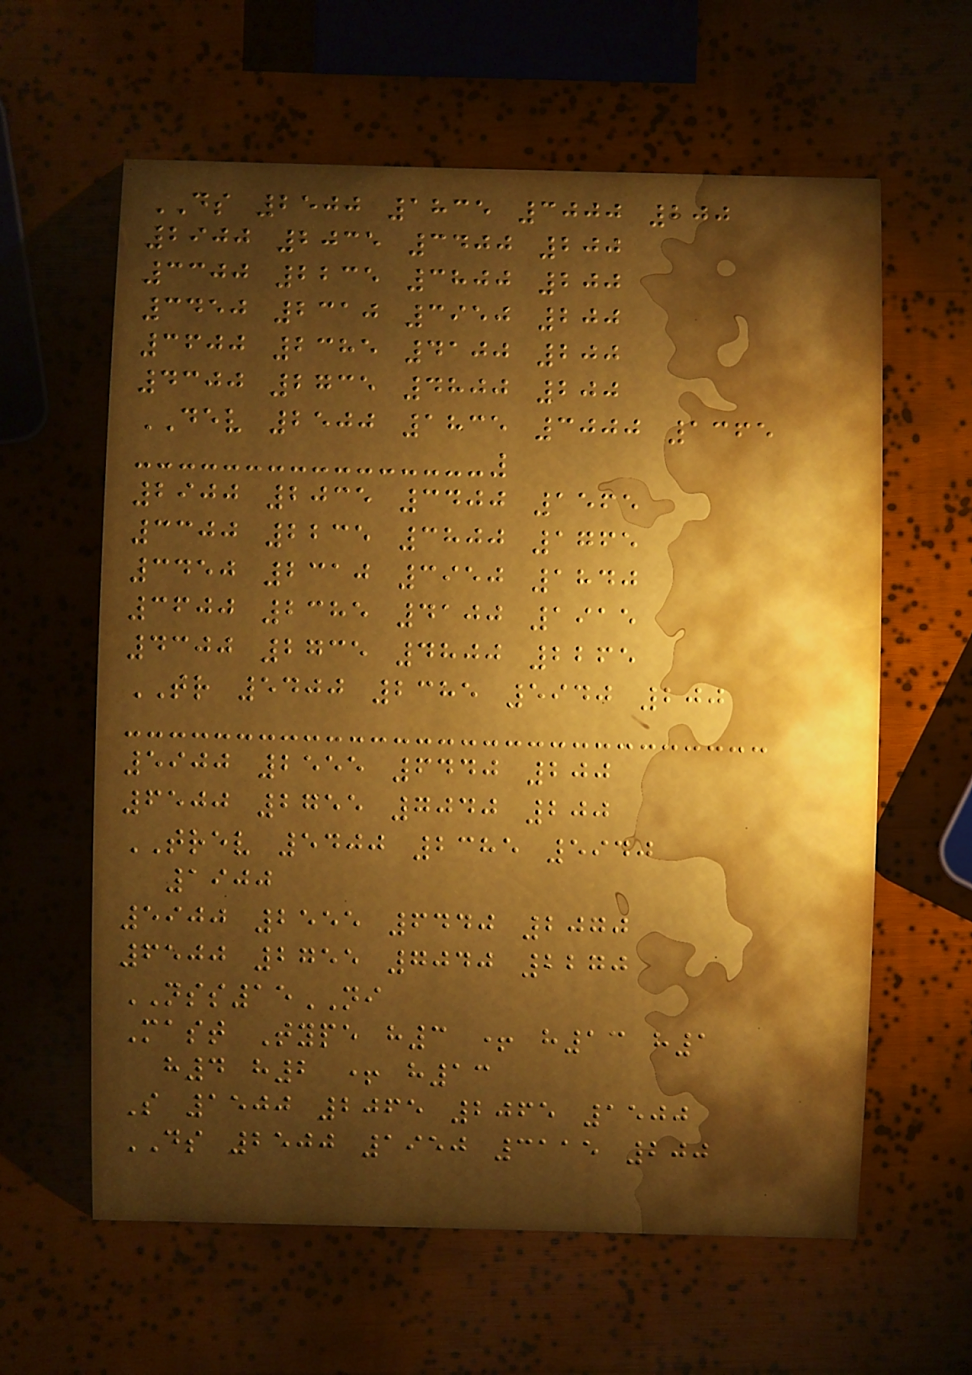DS 2500 1835 3000 200
2900 2035 3400 200
3300 2235 3800 200
3450 2310 3950 200
3600 2385 4100 200
4300 2735 4800 200
DEV 2500 1835 3000 1365
2900 2035 3400 1565
3300 2235 3800 1765
3450 2310 3950 1840
3600 2385 4100 1915
4300 2735 4800 2265
TR 5400 2385 5940 200
5900 2555 6440 200
6500 2755 7040 200
TREV 5400 2385 5940
1900
5900 2555 6440 2070
6500 2755 7040 2270
NSS15NI
Mast Type h3 + h13 h1
h4 h2 + h13
S 1500 2065 2065 1500
DS 2500 1950 3115 200
